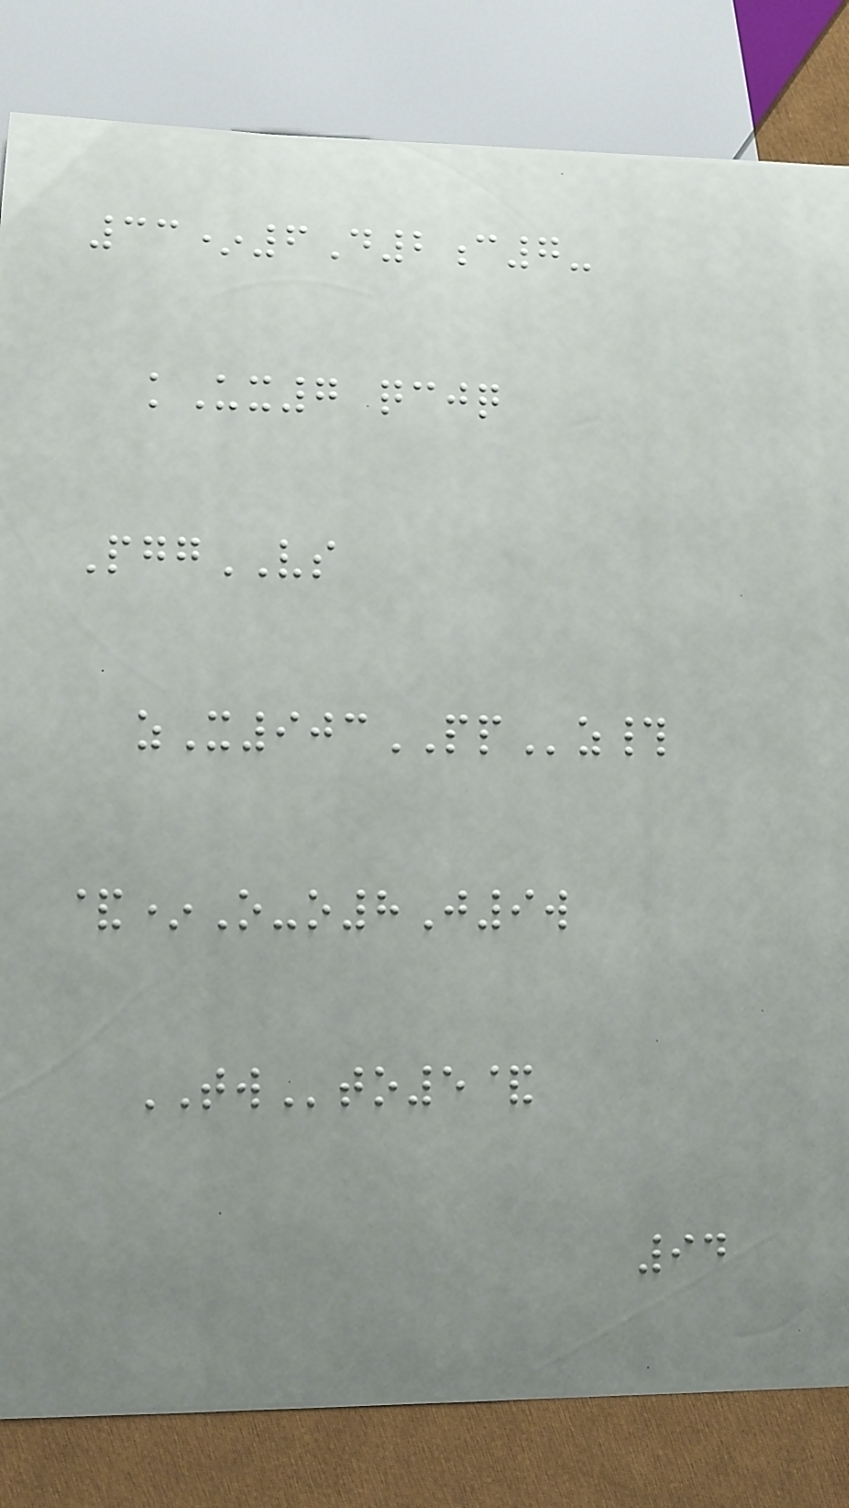33*6D2c7-
kUx7 qcjq
PggVS
zX903PPz#
&*O-o8J9w
TWto5&
94
